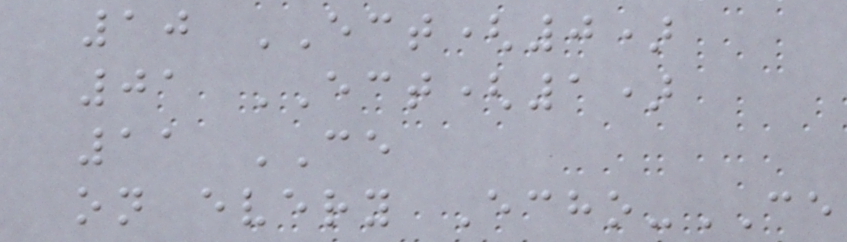10 ECT(0)
01 ECT(1)
11 CE
on every Echo-CE
